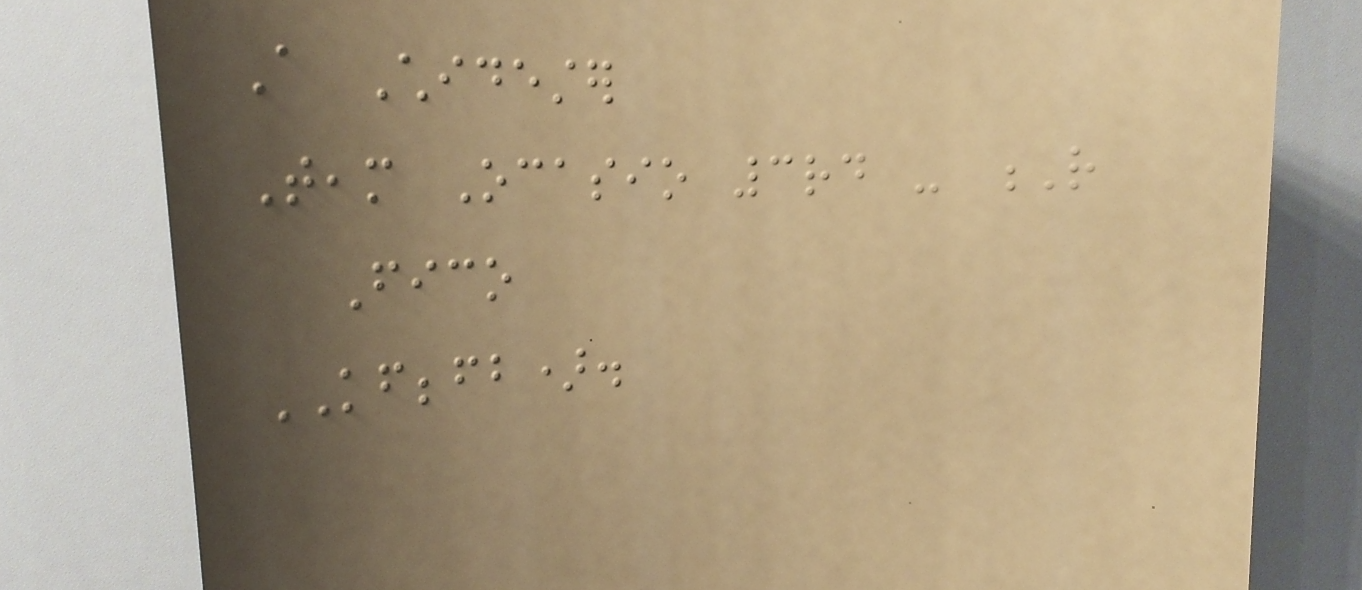A Chidester
Team Ocasio 3rd - R
Fico
KFBBFB).
